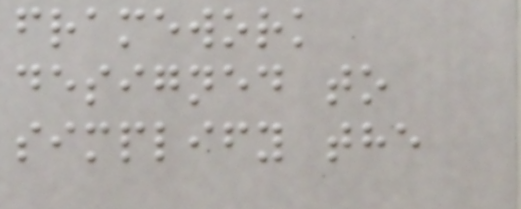framework
designed to
simplify the
